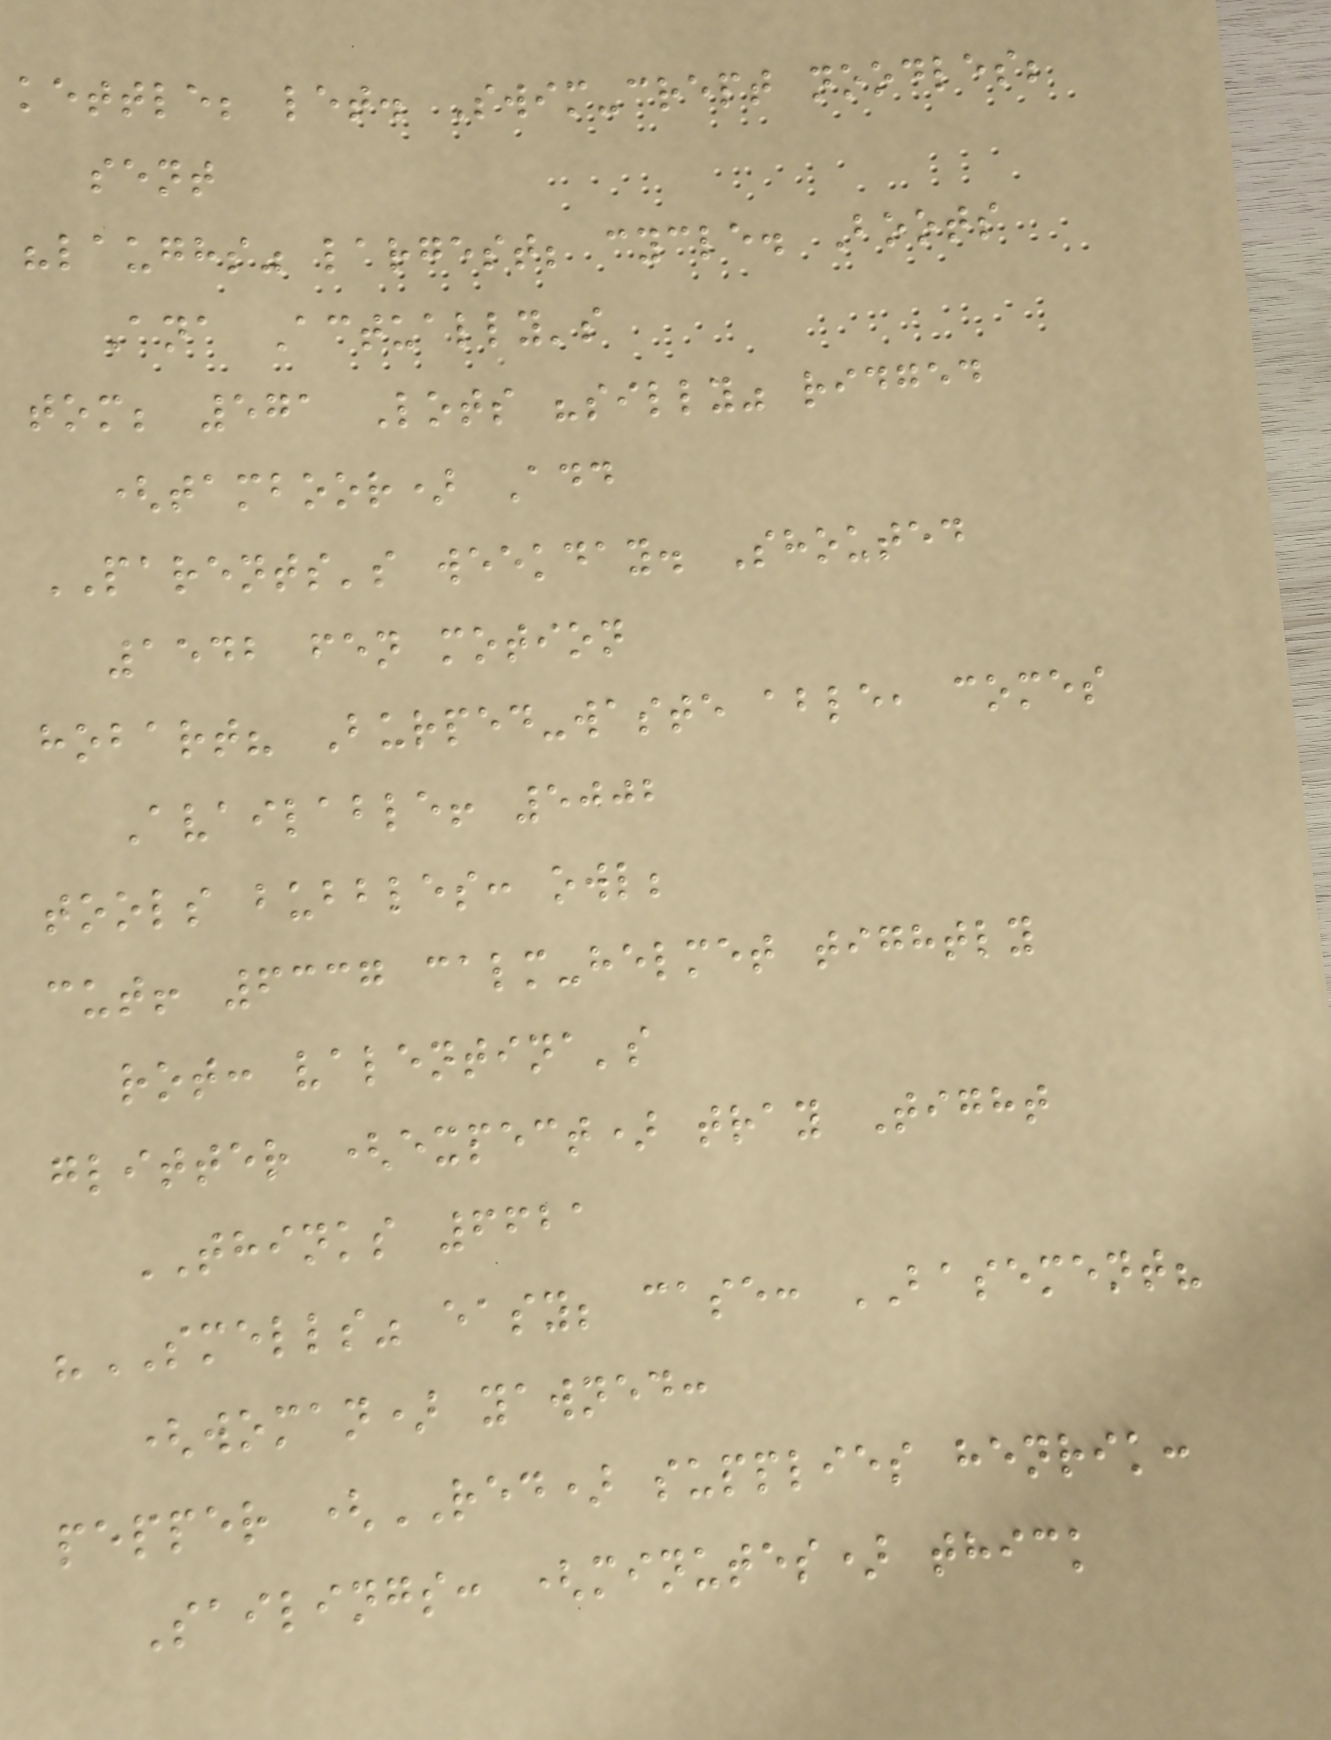kettle; let. Swim-crept noodles;
sent
"laughs" largest; cycle. Boots
Ana Actually's
tom; 571 Lots "silly" ridged
(tamboor) Add
PARENTS's weekday. Shouted
1542 fen motion
hobart? Burped-waste able, comes
Available! 5002
tools bubbles: owl;
cut! 6337 calm-helmet tightly
rot: valentina's
glitter (expect) tray Tight
THINKS 6621
"SMELLS" easy; case: BASEMENT?
(woman) yawned:
pepper (RED) supplies henrik:
Sailings: (minutes) thick
